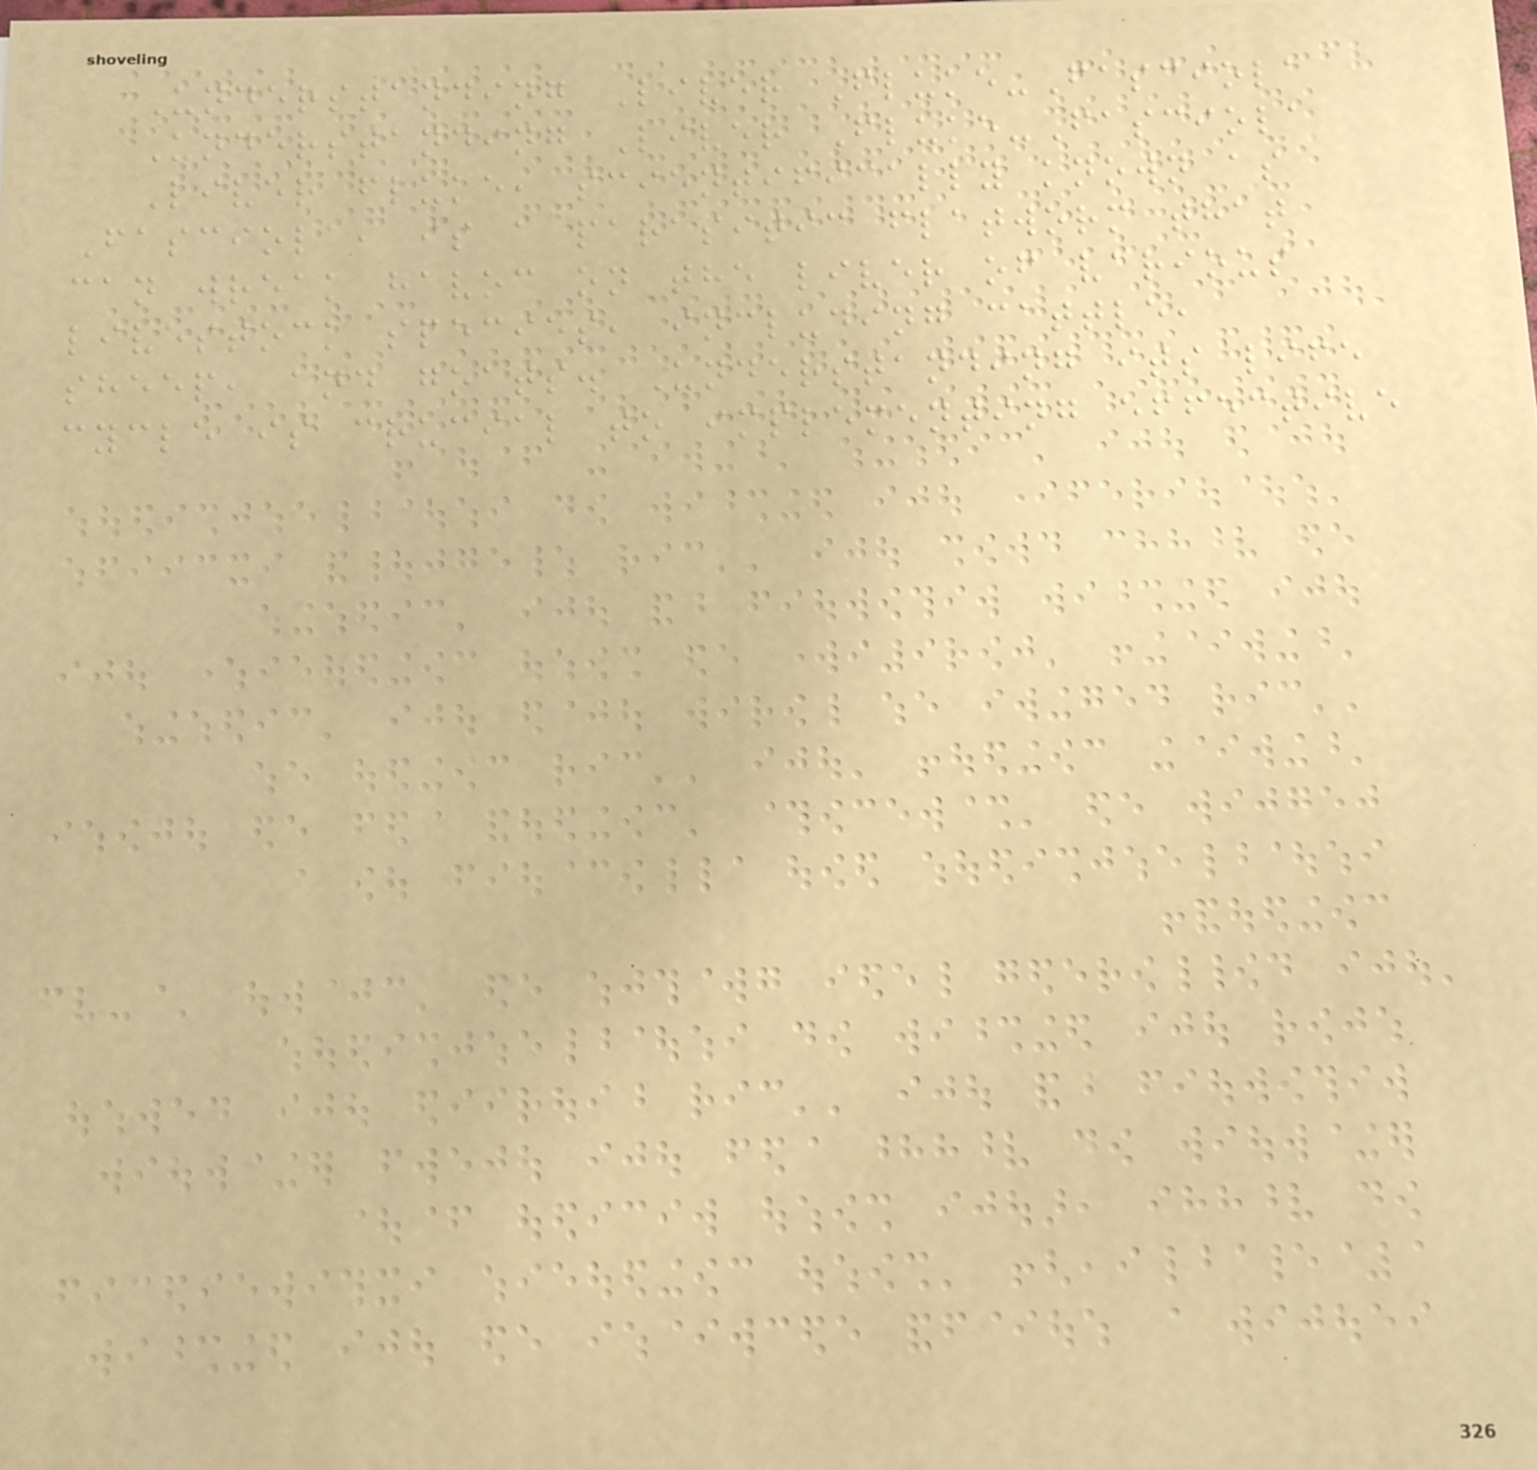Understanding Liver Fluke-Fasciola
Understanding Liver Fluke-Fasciola
Liver fluke, scientifically known as
Fasciola, is a parasitic flatworm that
can wreak havoc on the liver of various
livestock species, including cattle,
sheep, and goats. Understanding its life
cycle is crucial to implementing effective
